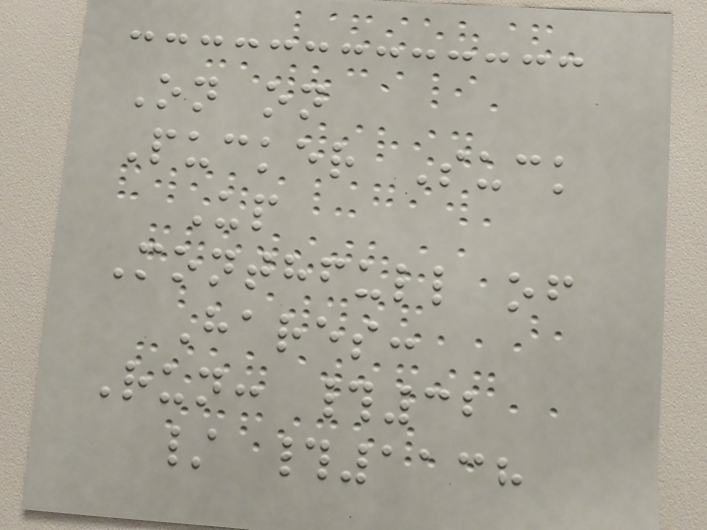On on
Pucker Suck
Up
Monthfull of
Hares:
Run: #32
/ #1138
